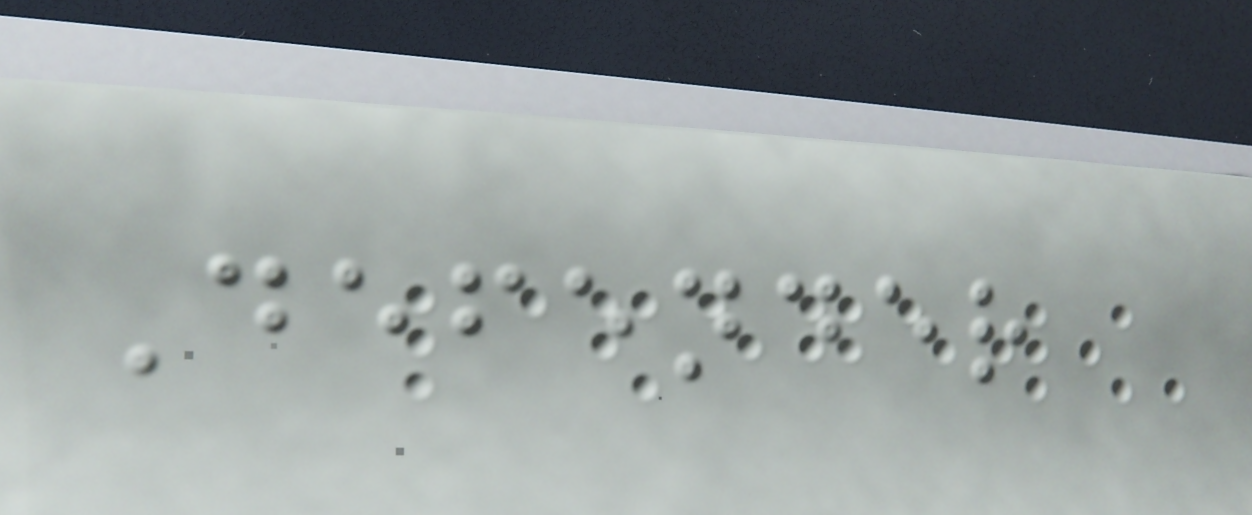Defender
